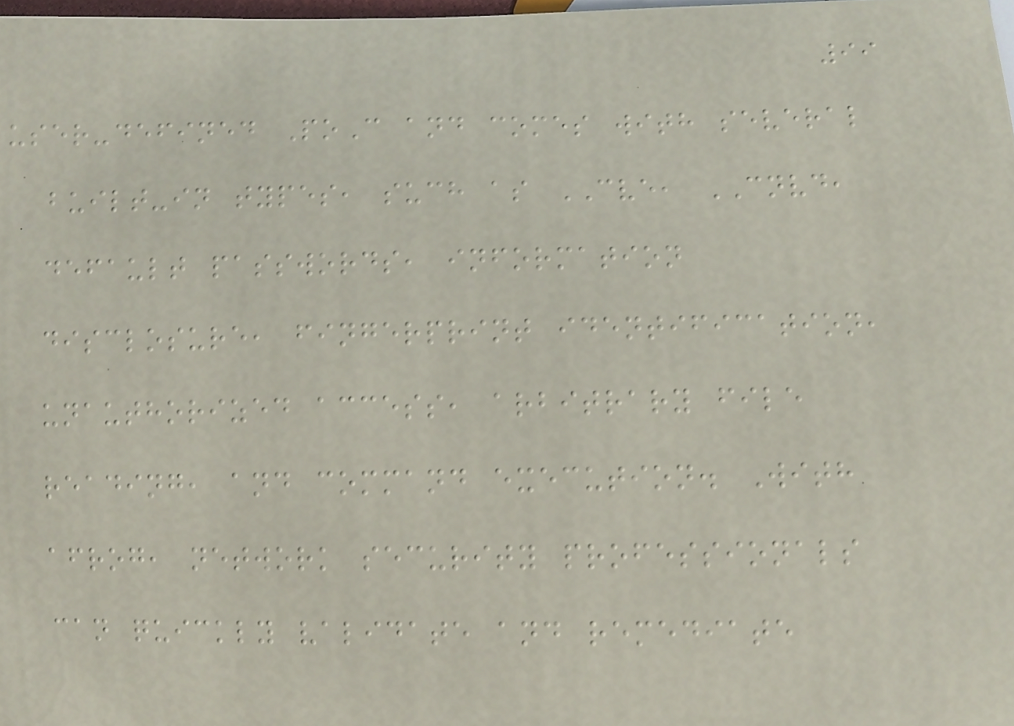99
user-defined PoC and comes with several
built-in types, such as CVE, CNVD,
default passwords, information
disclosure, fingerprint identification,
unauthorized access, arbitrary file
reading, and command execution. With
afrog, network security professionals
can quickly validate and remediate
